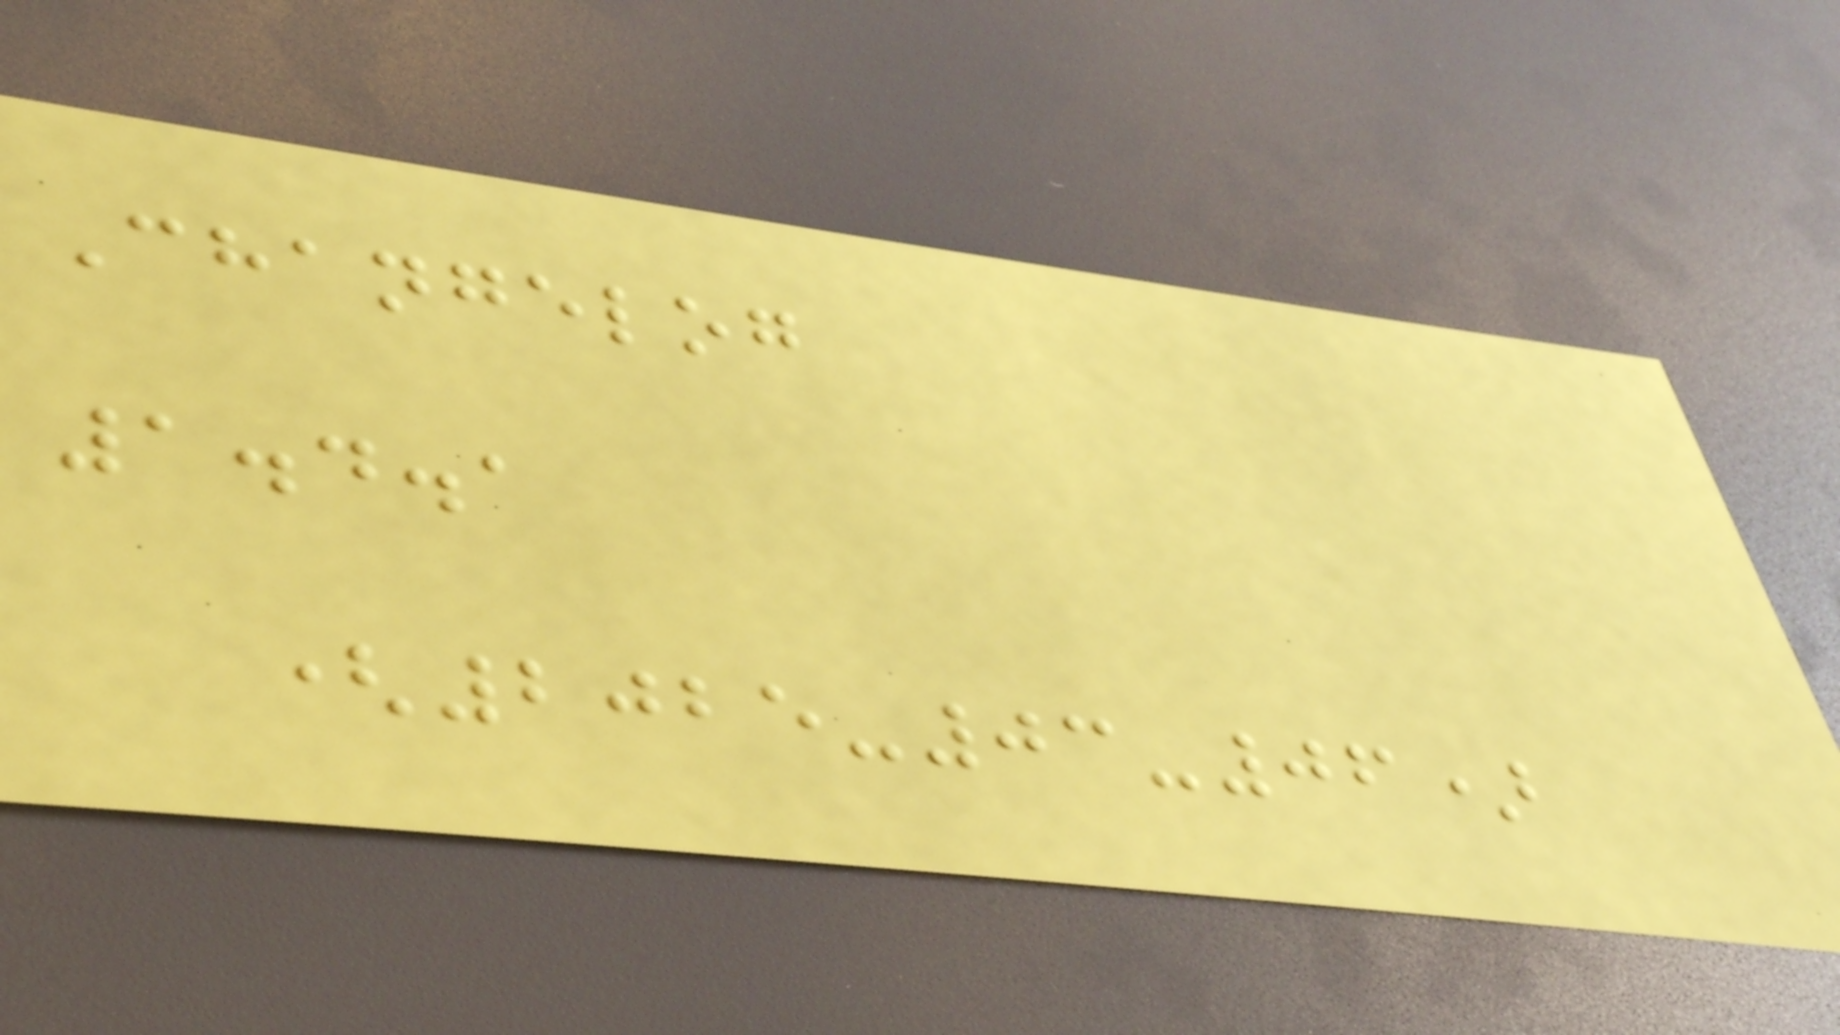Changelog
1.4.1
(2025-03-06)
